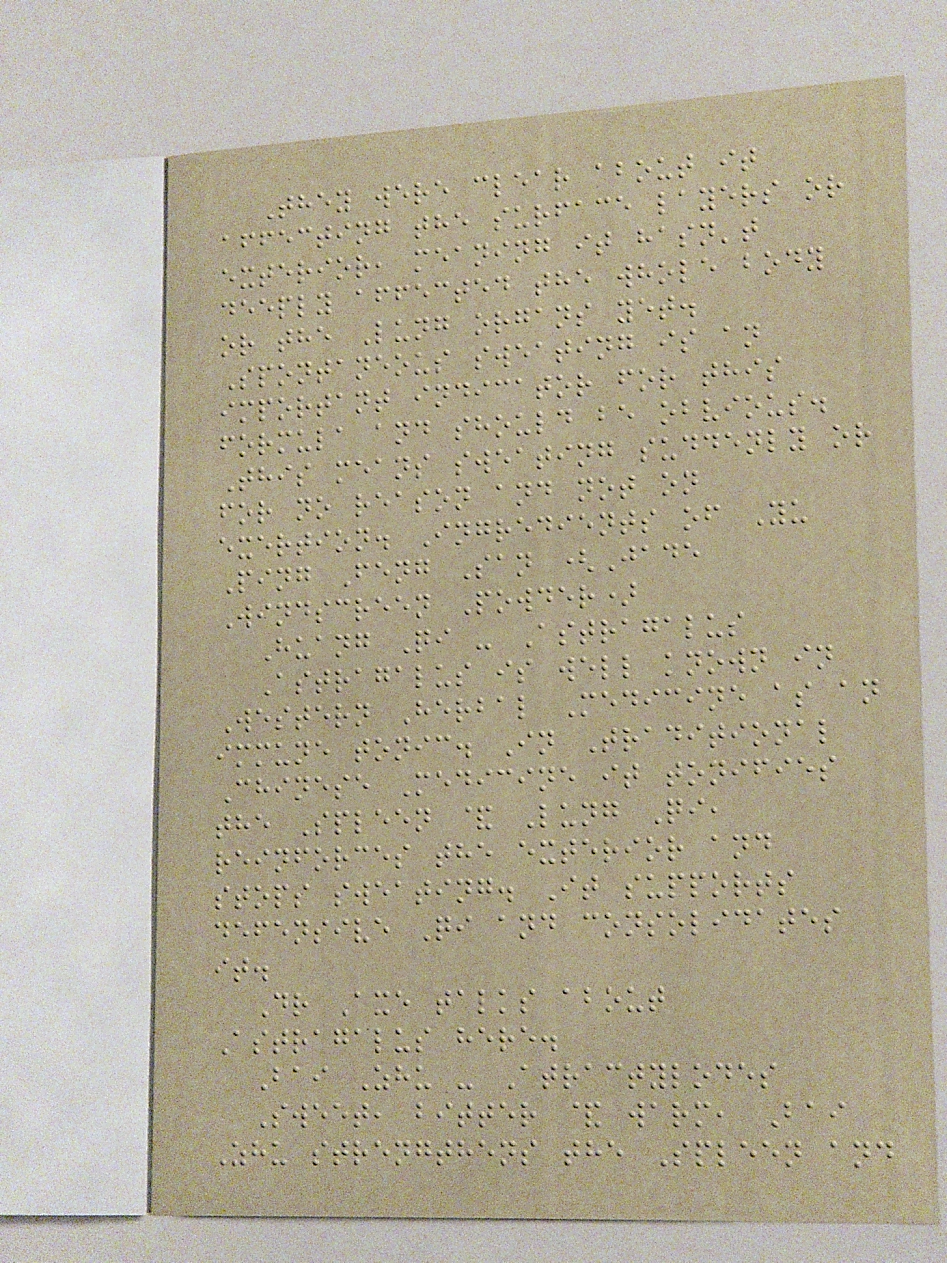They were clear about it
affecting the surface layers or
exterior, meaning it hasn't
deeply affected the whole body
or the Lung organs yet.
Spontaneous sweating is an
important indicator for this
formula and should be obvious.
This means sweating suddenly or
for no reason and not on
exertion. Ingredients of Yu
Ping Feng San (Jade
Windscreen Powder)
Huang Qi - Astragalus
Astragalus is well known in
Western Herbal Medicine as an
immune tonic. In Traditional
Chinese Medicine it tonifies
the Spleen & Lung Qi,
reinforces the exterior and
stops sweating. It supports
defensive Qi and consolidates
it.
Dr Axe talks about
Astragalus here.
Bai Zhu - Atractylodes
Sweet, bitter & warm, Bai
Zhu strengthens the Spleen and
